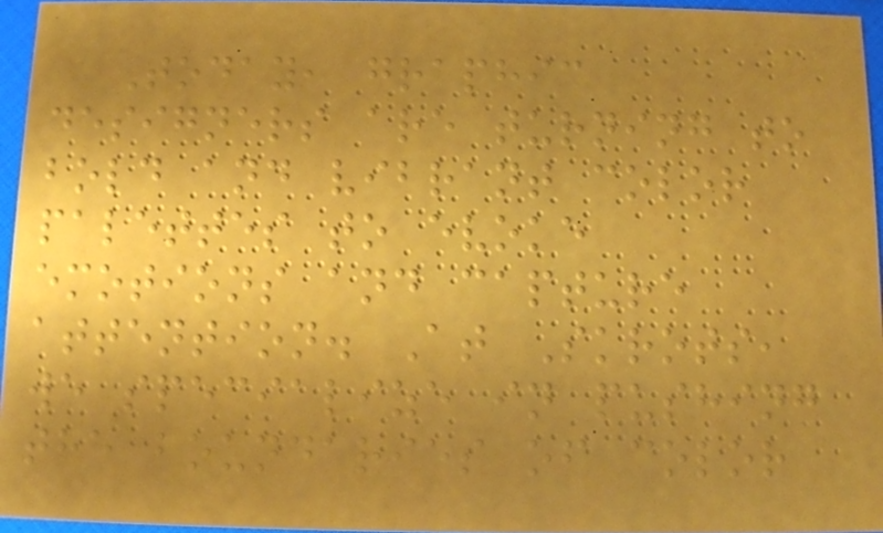Today, graphic
designers are turning to
bold and vibrant color
palettes to evoke
emotions and capture
attention. At Skrots,
we specialize in pushing
the boundaries of color
